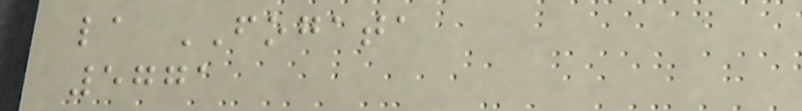la FOGATA
5771
